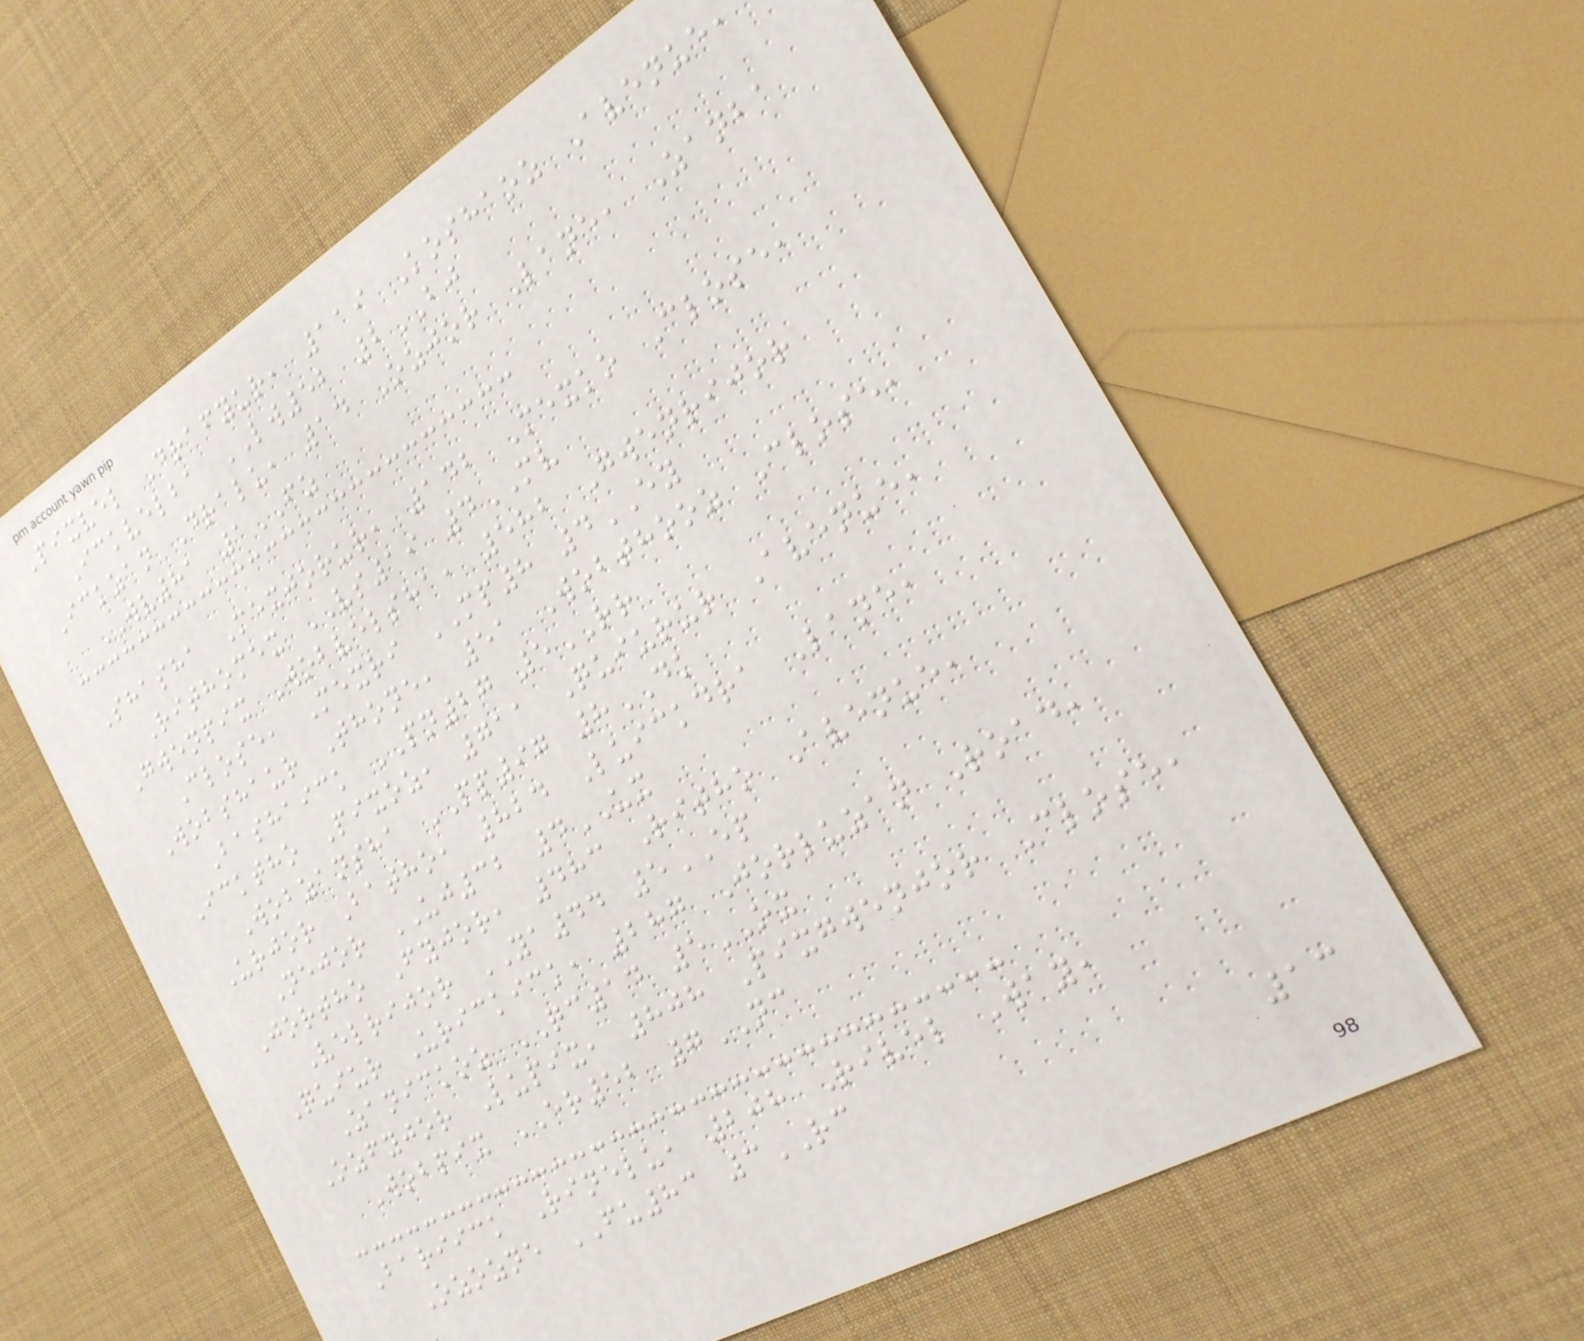Pixvel Drafyur, 119 Koshaoz Avenue,
Ickvelba LW52 2BJ
Ickzan Dralu, 14 Ozjor Lane, Zanba
WV81 1FZ
Shasha Mexjorur, 142 Mexko Close,
Rithomex VS19 4MV
Gwenpix Wobvelsha, 582 Gwenrijor
Close, Mexri MP8 4EY
Wobshaur Thone, 51 Wobthooz Close,
Bashaick PN27 5RR
Icktho Pixoz, 711 Quiurur Avenue,
Wobzansha PP97 8DK
Urjor Batho, 824 Luickdra Lane,
Nejor UJ32 4UX
Jortho Fyjor, 483 Ritho Avenue,
Velrijor YA44 5EP
Quiur Urickick, 287 Jorluzan Road,
Zanickoz QC14 5OX
Ozfyjor Lupix, 808 Pixgwenjor Close,
Wobpix ER52 7NC
Bariick Rinelu, 208 Rivel Way,
Ozozne FU83 3RC
13
